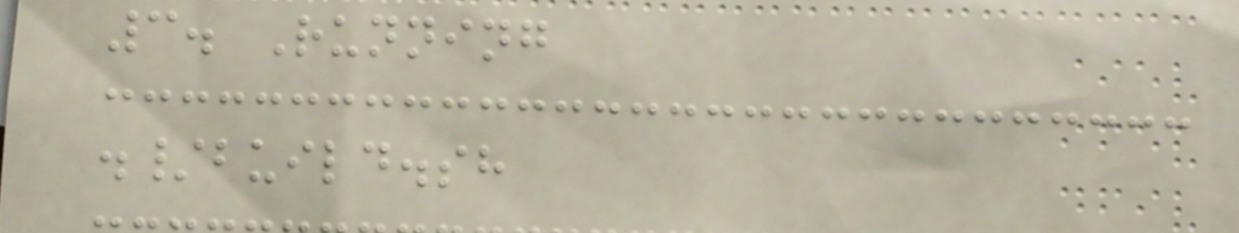3. Running
./build.sh
